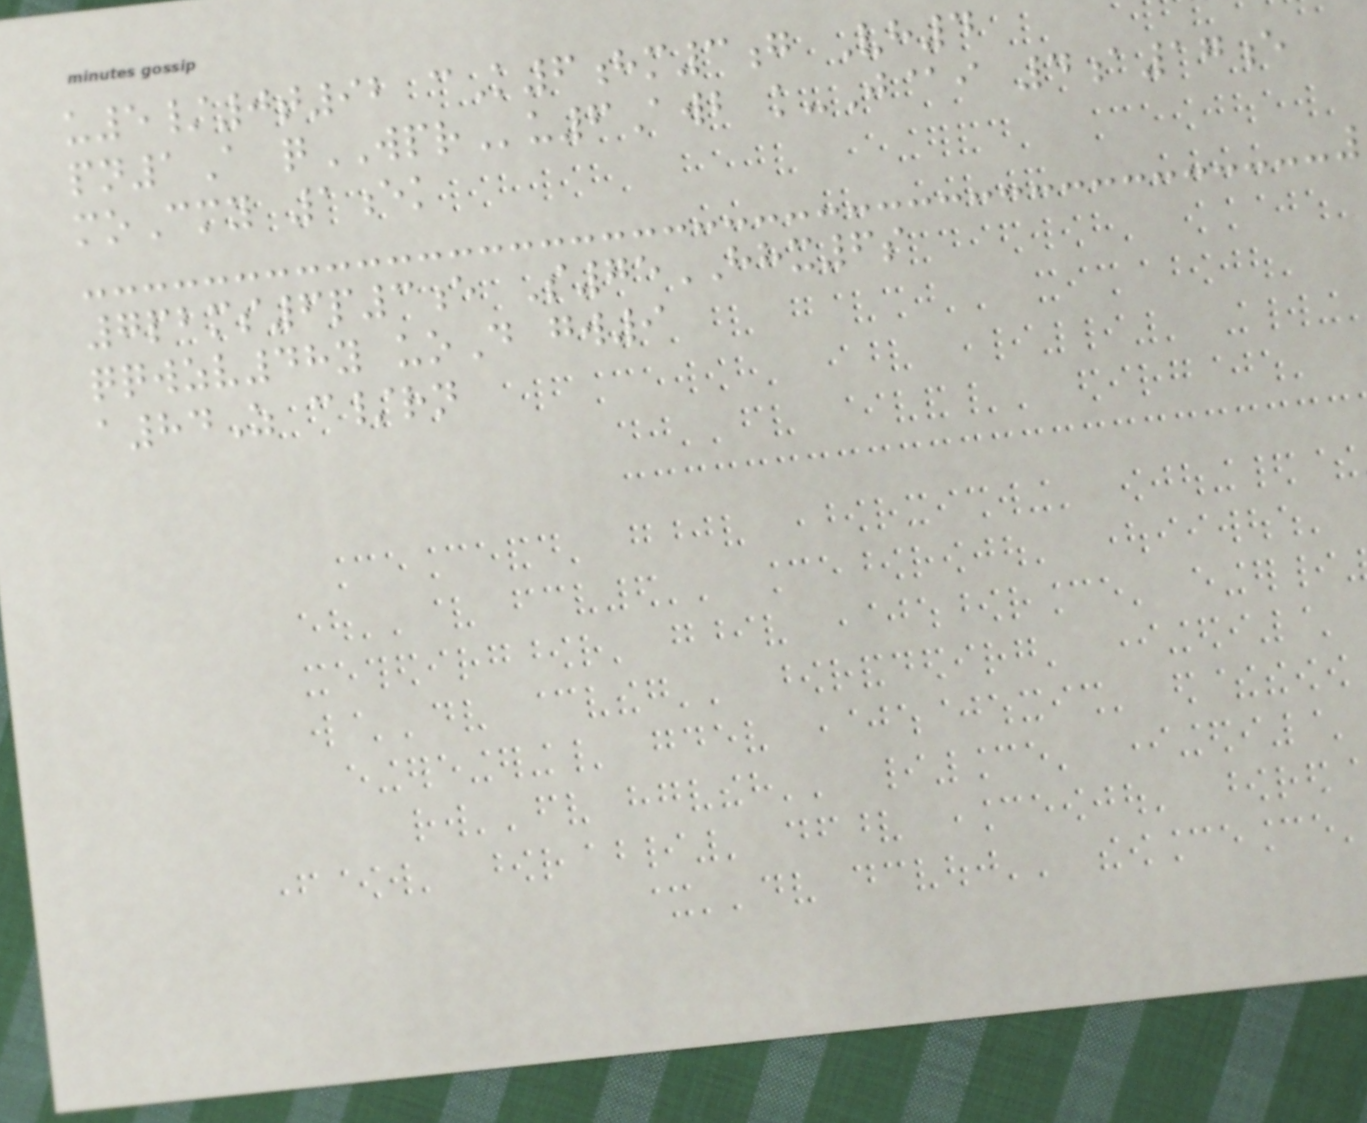u5/0t92 cK6hm3g Vh4
pn1A qWPRu6Awb k-J@i 4a17e
moCmy 1ek
7pbms6p3e S75HHX6s
qqwzv48y uoD gw9
a84Z c/rn
